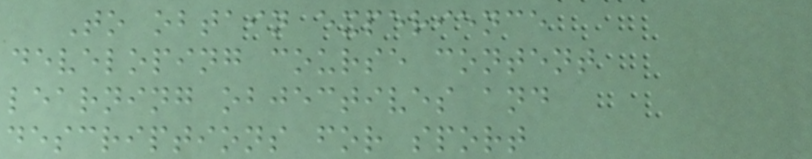To obtain experience
developing course content
learning objectives and
descriptions for sport
